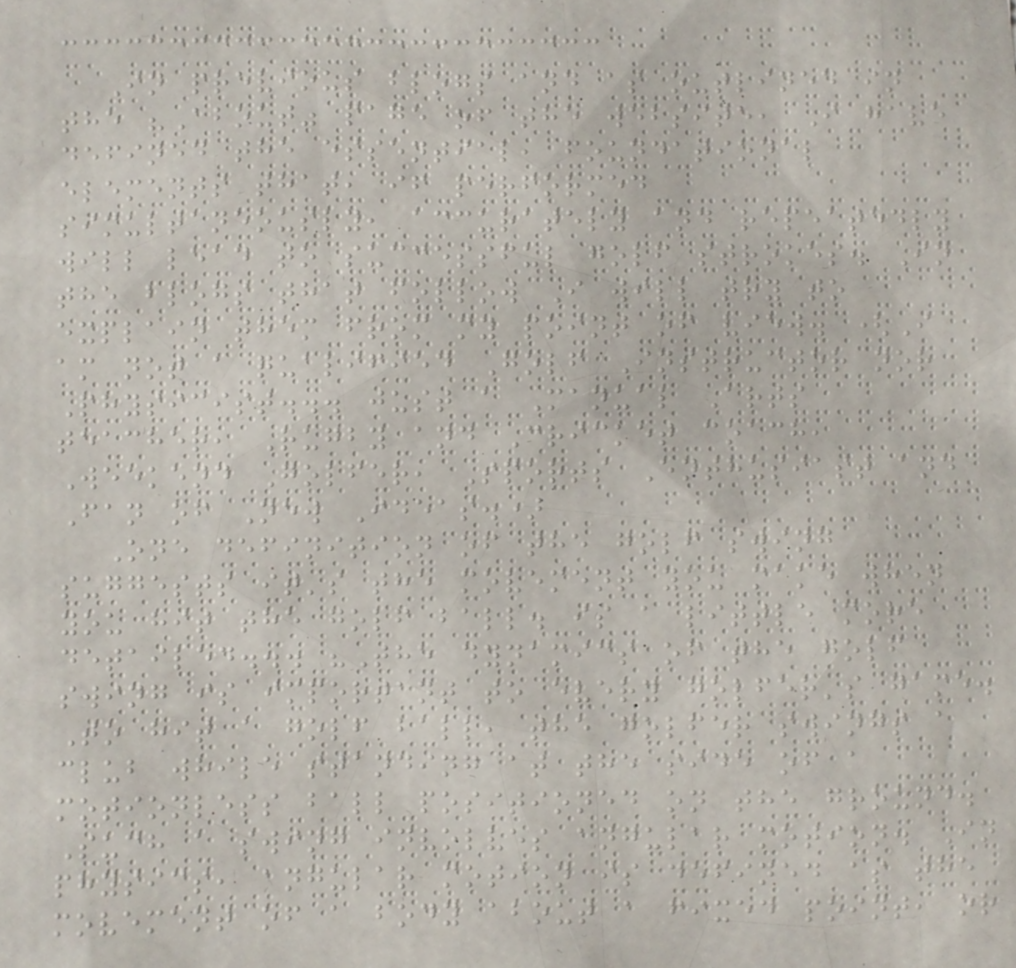In previous blogs and as outlined in
the "About" page of the website, I have
defined the essential, foundational
elements that, if performed
simultaneously, accurately and repeatedly
will lead to successful golf strokes. In
the blogs that follow I will try to
explain them from my point of view. (I
am not a qualified Golf Instructor nor
Physicist... just a Manual Arts
teacher, Rugby and Cricket coach,
Weekend Golfer, Sports Enthusiast and
Fan of New Ideas.)
One definition of the golf swing
suggests it's the movement you make when
you hit the golf ball. is a little more
detailed... "The dynamics of the golf
swing is important to every golfer's game.
To hit a golf ball, the golfer swings a
club while standing at the side of a
motionless ball positioned on the ground.
Such a swing involves angular motion. In
physics, angular motion is defined as the
movement of a body about a fixed point, or
